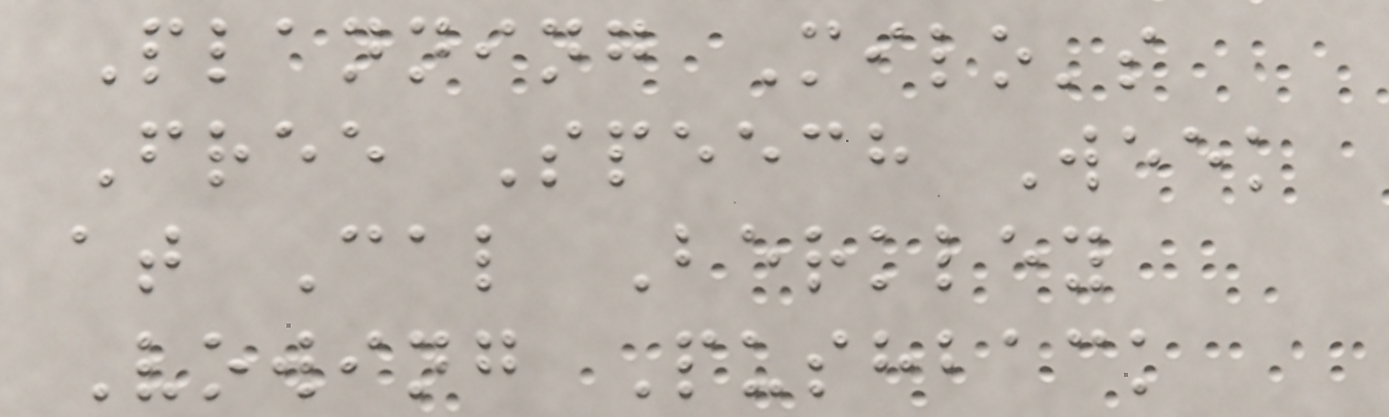Planning Milo's
Free Speech Week
at Cal Berkley
Vowing Pushback
